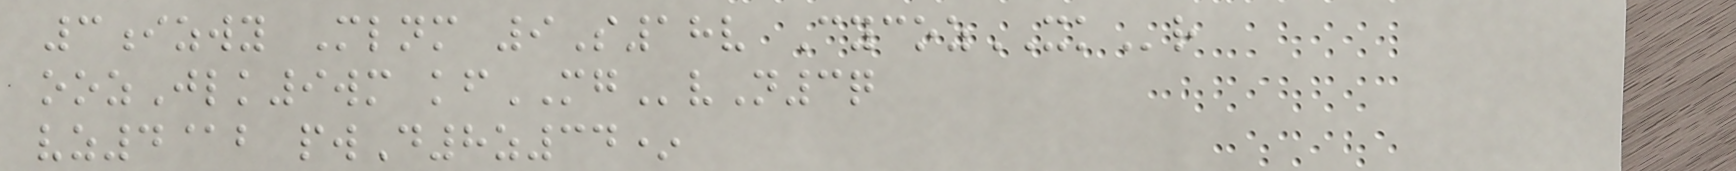3izwy Mlnm 9S18v CycozXKr
oozJlk9wm kfMGvN3q
vz4@b pwD8z34*
